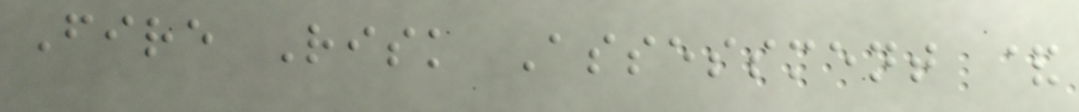Fire Risk Assessment &
